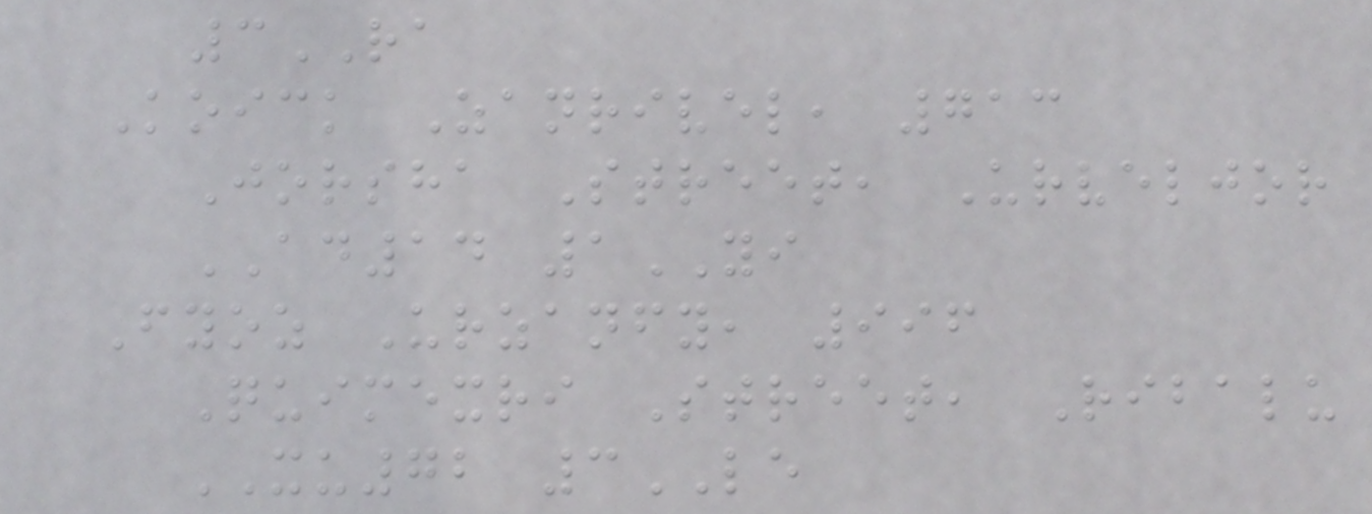3RA
Koick Zanrivel, 713
Jorsha Street, Urveljor
AD14 1YI
Fyoz Urzanfy, 996
Quimexri Street, Ribalu
XU72 3LE
